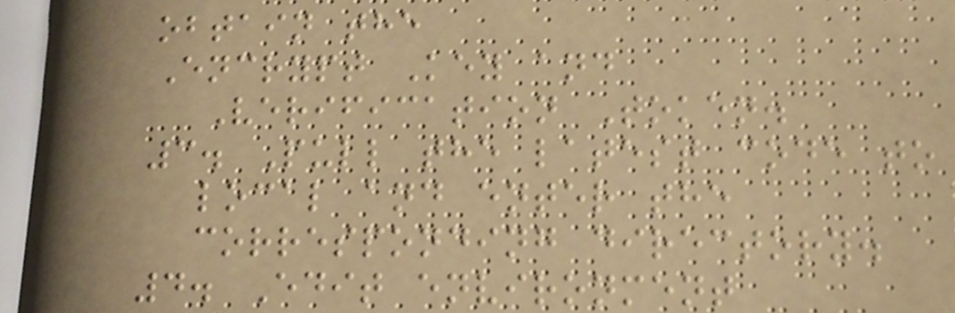obtain the
Encrypt Key and
Verification Token.
3. Pull the latest code to
local and enter the
corresponding directory.
4. Edit environment
